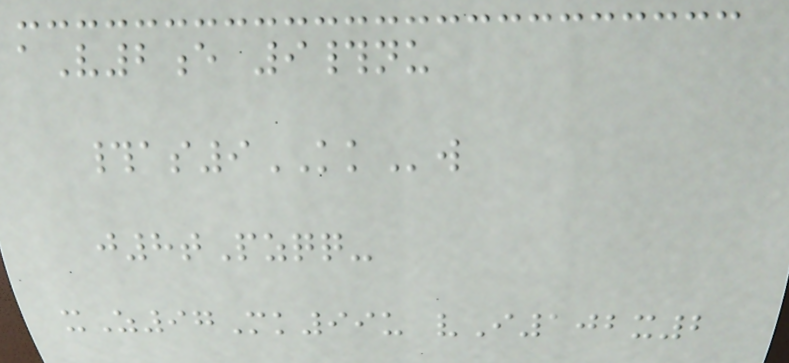aV2e 9#nu
#as9KKw
j8tPzqq-
xZ97Mk99u vI102x2
